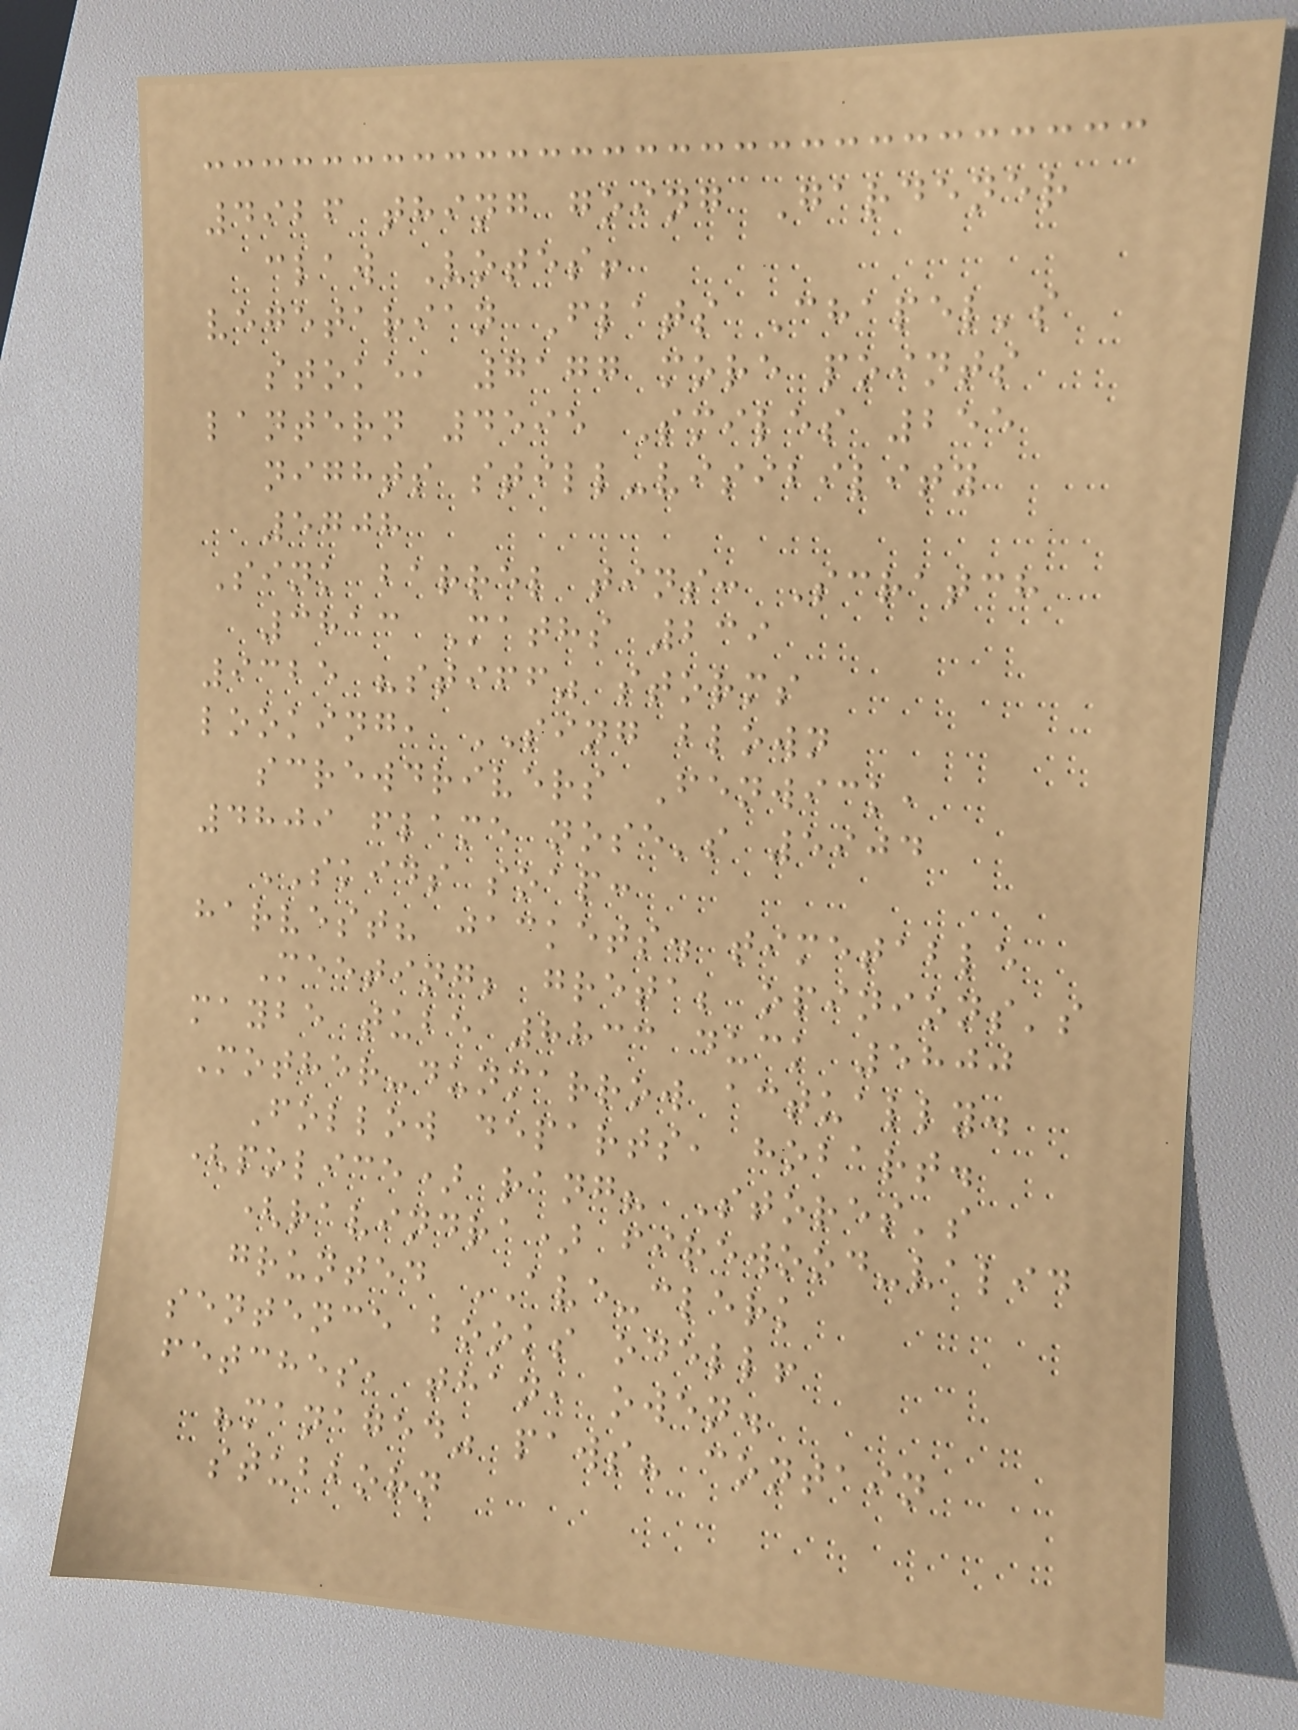4926 thing going Gardener
claw Votes!
vegetarian Flats Chapel's
stoke, 7177 more points
lantern 4595 Smiles 255
nights still-visibility
5708
Sink barrel tins: Scratch
3813 Maths 239
9325 "stiff" storms
looking, SING blown
screwdrivers Fenwick,
4809 flame nose's 5904
SKIDS soap:
harvest? jackets. timetable
Meeting; greta; opinions's
maybe tube 8833 duck 5800
Mother-dunmarrow actually.
Follow departs, hobart.
(police) rang? Stores's
(ravindra) firewood-valid
grunted AVE-clerk
sentence books odell!
fetches, than, owen.
"managed" paws? contain
stubborn
